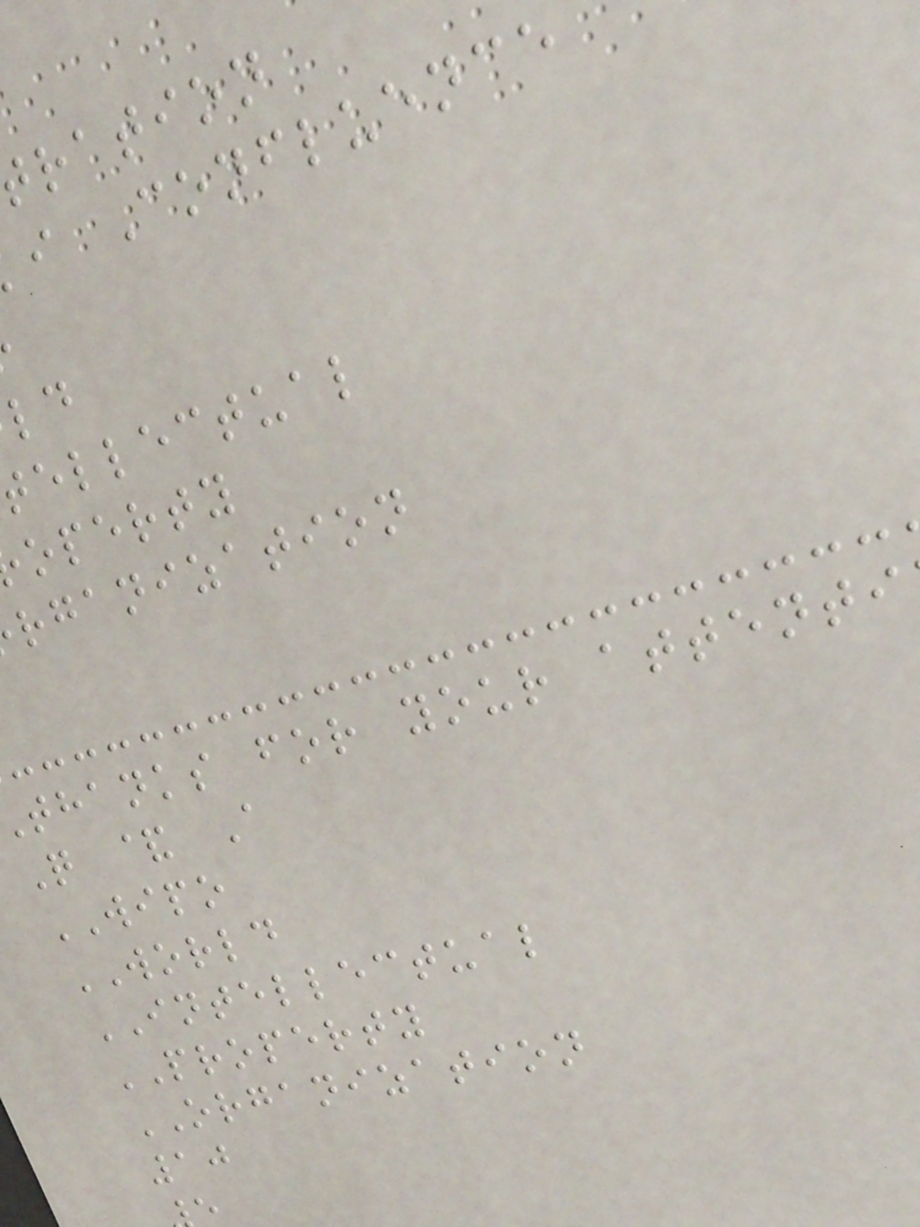ration
i Confluence
ellectual
operty
rganization
thanks for your attenti
Q & A
WIPO
WORLD
INTELLECTUAL
PROPERTY
ORGANIZATION
10
